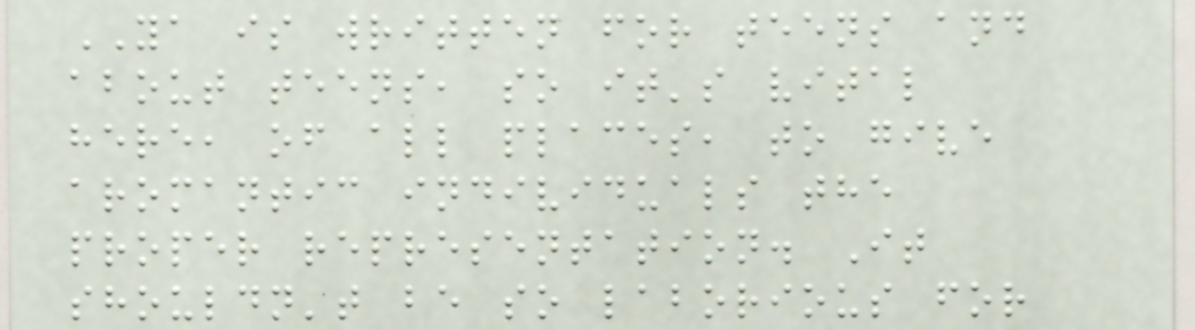YA is written for teens and
about teens, so it's vital
here, of all places, to give
aromantic individuals the
proper representation. It
shouldn't be so laborious for
